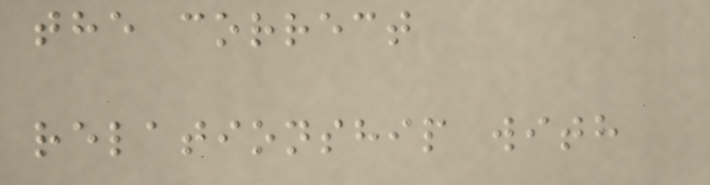the correct
relationship with
